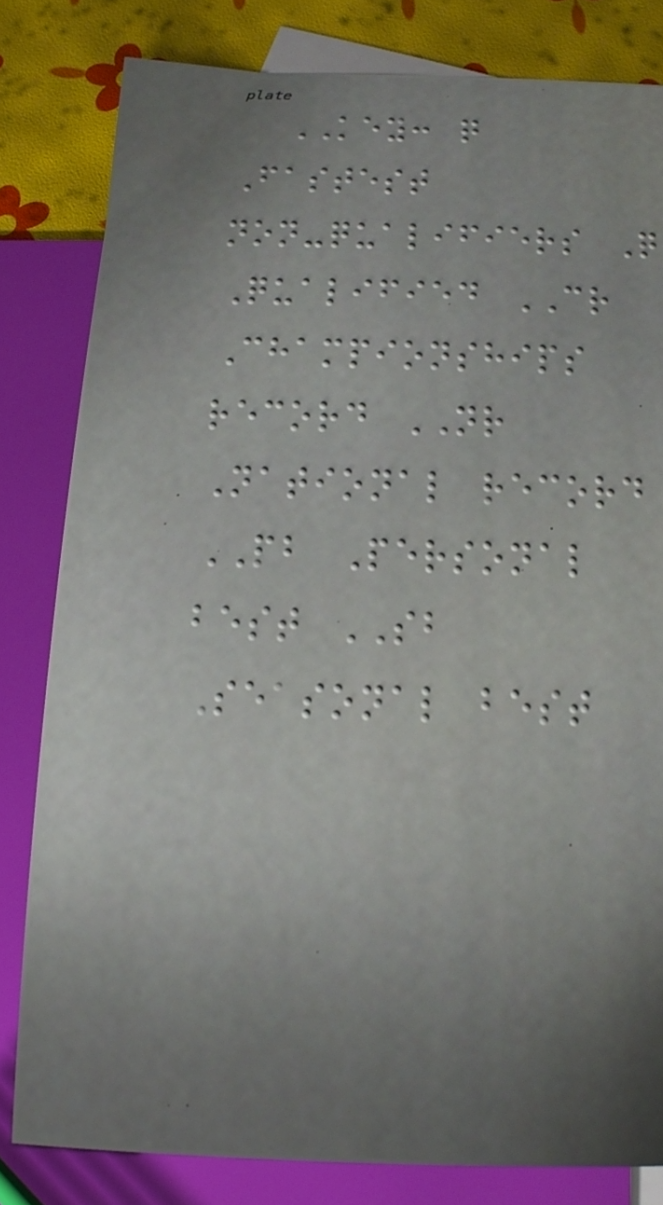KEY: q
Fastest
non-qualifiers Q
Qualified CR
Championships
record NR
National record
PB Personal
best SB
Seasonal best
